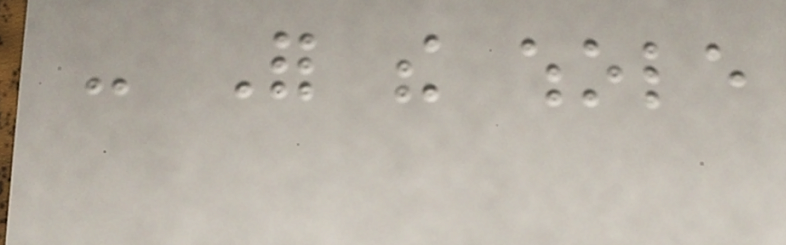- For the whole
